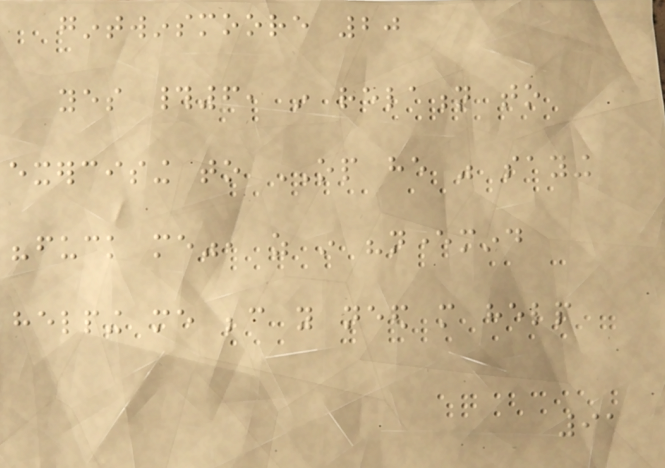gintwinsmoore 20
yes #6, in relation to
exercising to OP he was saying
"fuck me", as in "nevermind
helping me because you need more help
91
